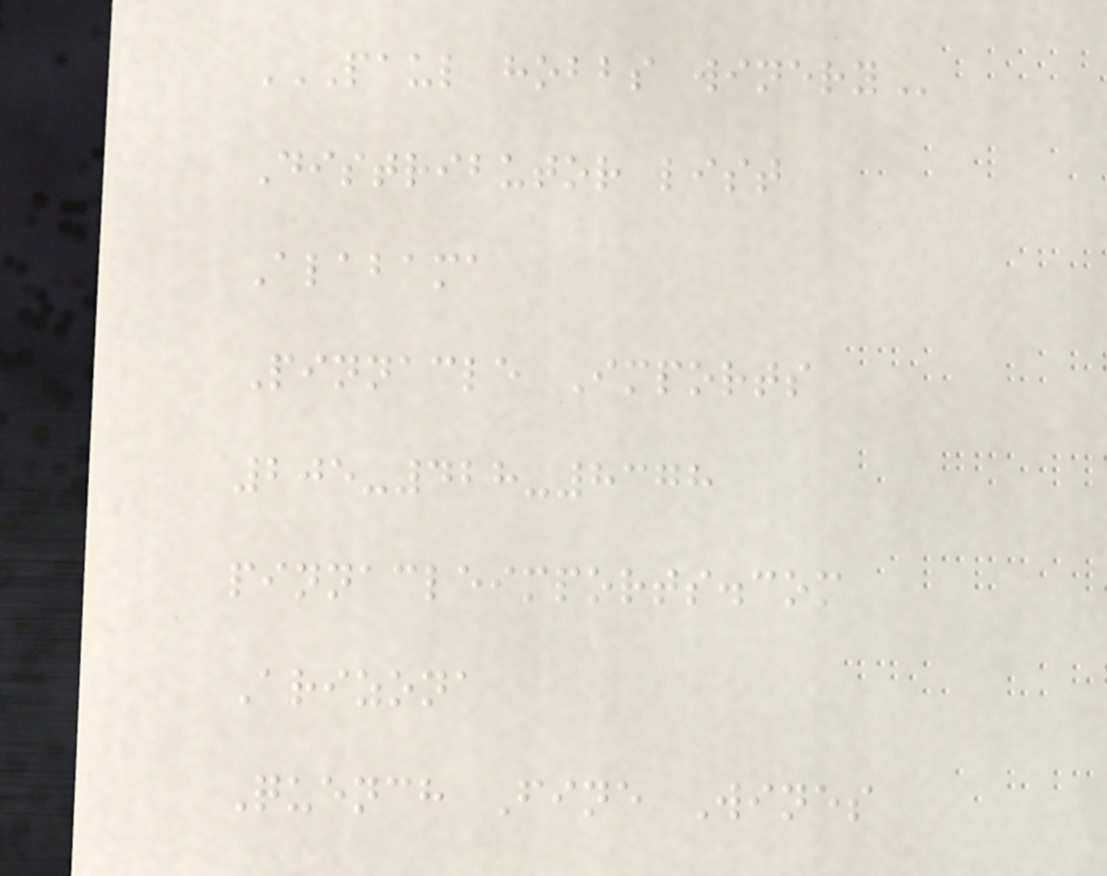PAUL HOBBS WINERY
Distributor list
Alabama
Pinnacle Imports
205-428-8378
pinnacleimports.com
Arizona
Quench Fine Wines
